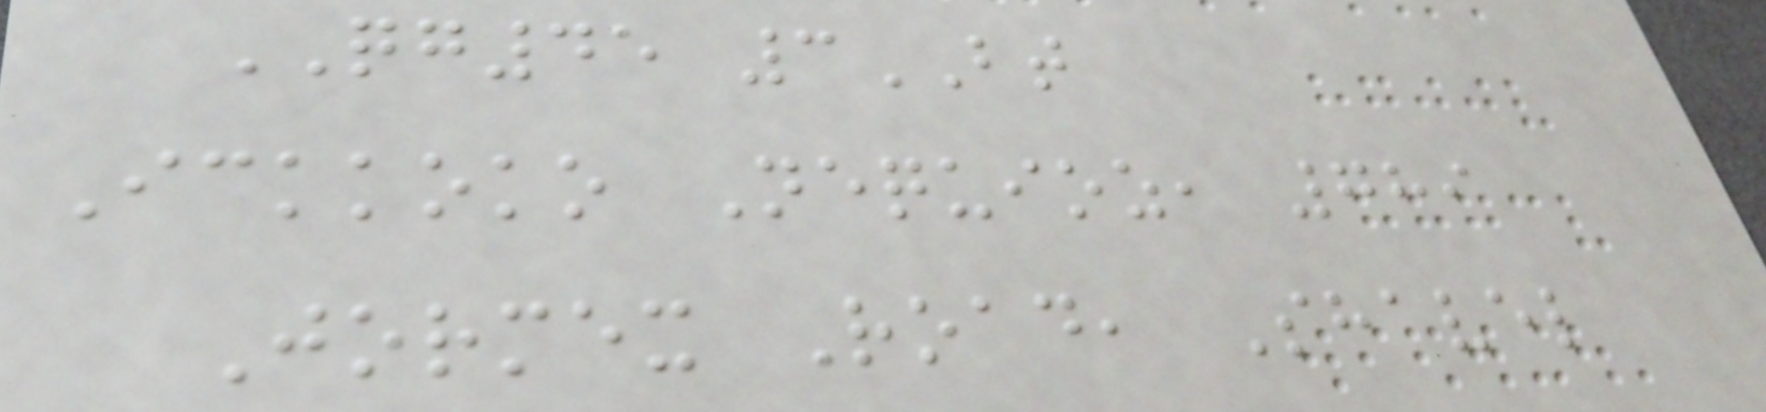QG45 3BT
Ickkoko Nequioz, 789
Jormex Road, Shavel
